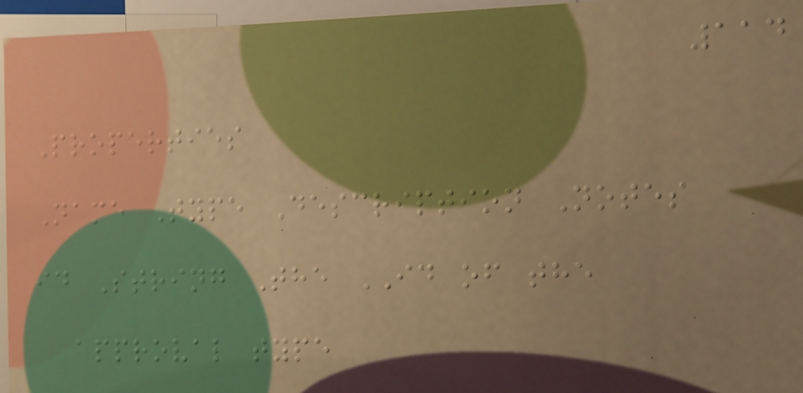114
Properties
Name Type Description Notes
id String The ID of the
approval type
